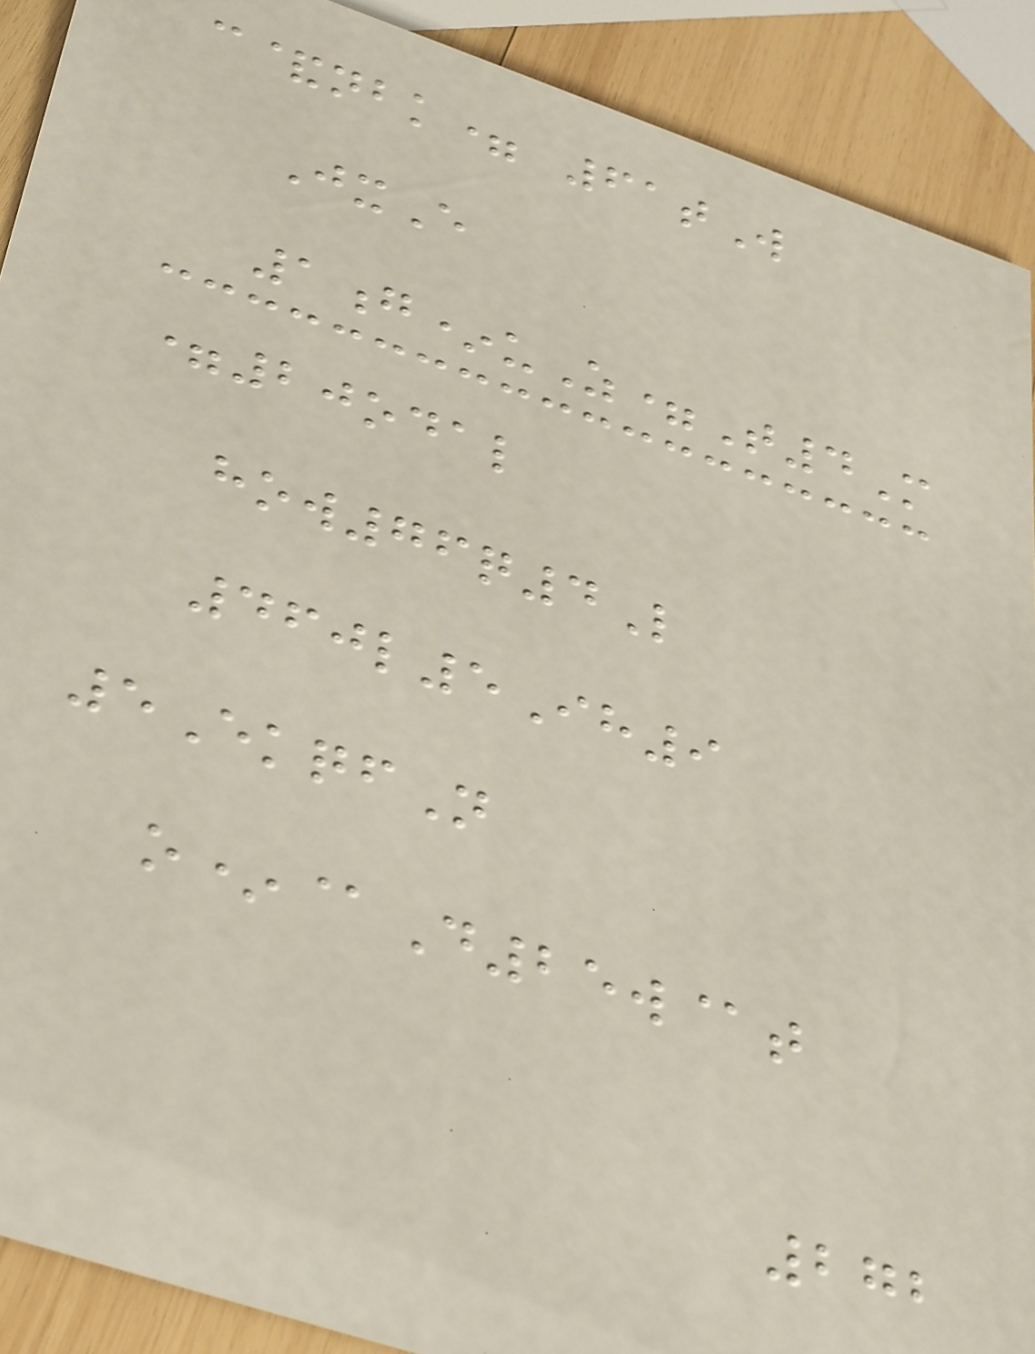c&nbk= 61tW
JxE
1g*uZ=T4M
=20odal
how76q4L
460l5Ih9
5EkqfN
o*@D25w@t
272
